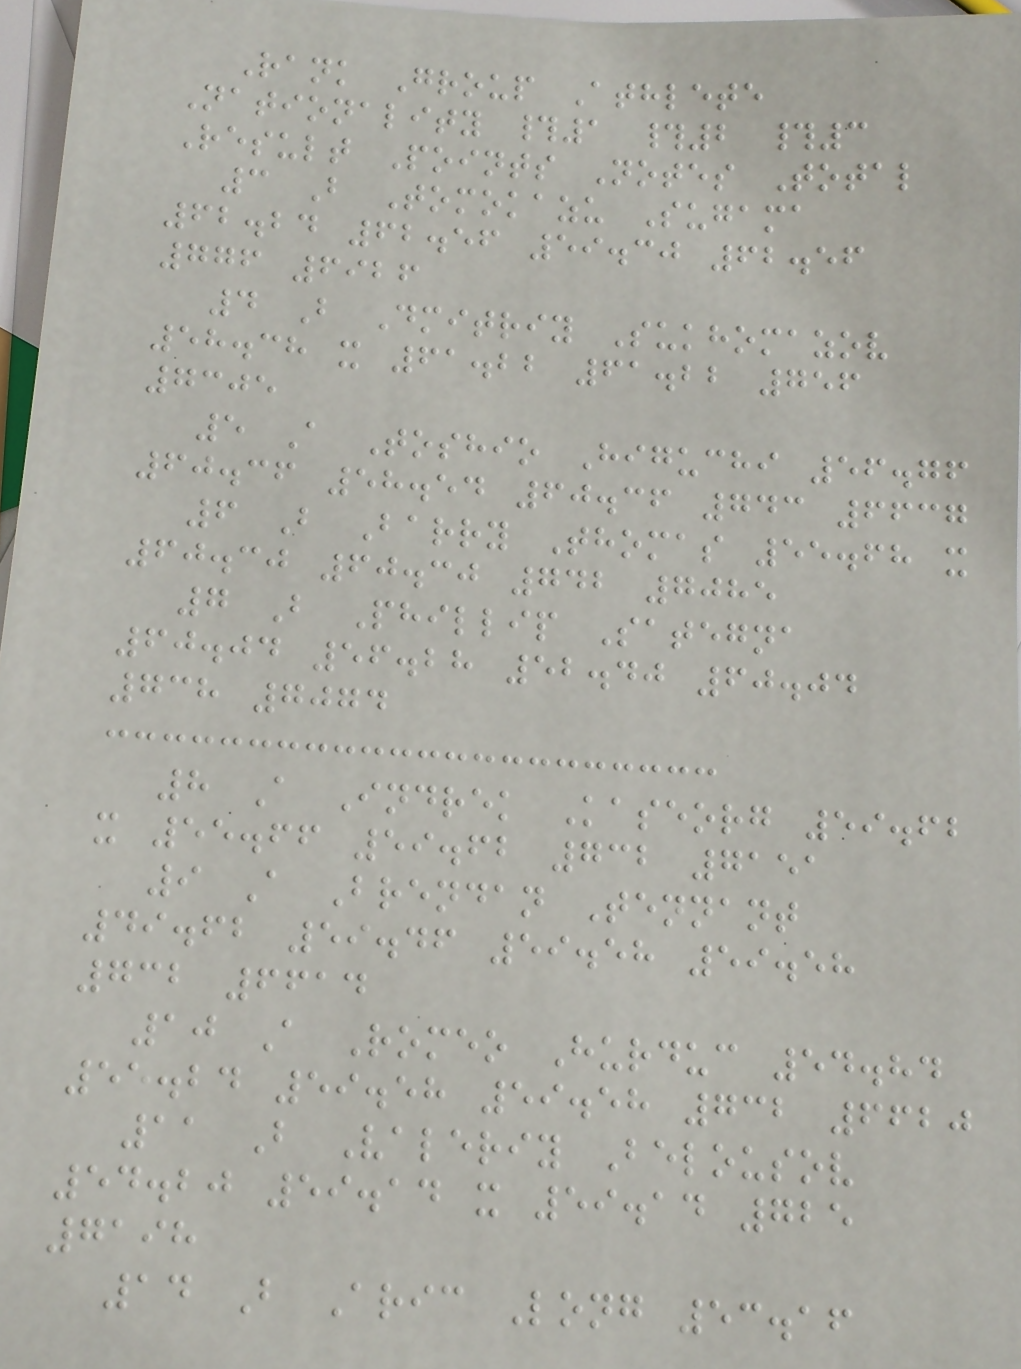Rank Group Athlete
Nationality #1 #2 #3
Result Points Notes Total
3 B Tomokazu Sugama
62.24 62.56 59.30 62.56
776 6926
4 B Dmitriy Sukhomazov
58.38 x 61.22 61.22 756
7305
5 A Toshio Higuchi 56.76
60.36 58.54 60.36 743 6637
6 B Barry Thomas 55.68 x
60.30 60.30 742 7085
7 B Phillip Sategna
60.04 56.28 52.40 60.04
738 7074
8 A Indrek Kaseorg 59.62
x 55.66 59.62 732 7151
9 A Brendan Tennant
49.62 59.46 59.58 59.58
732 6614
10 A Romeo Hurduc 54.84
55.24 59.58 59.58 732 6620
11 B Valeriy Belousov
54.20 59.14 x 59.14 725
7198
14 B Aric Long 53.16
